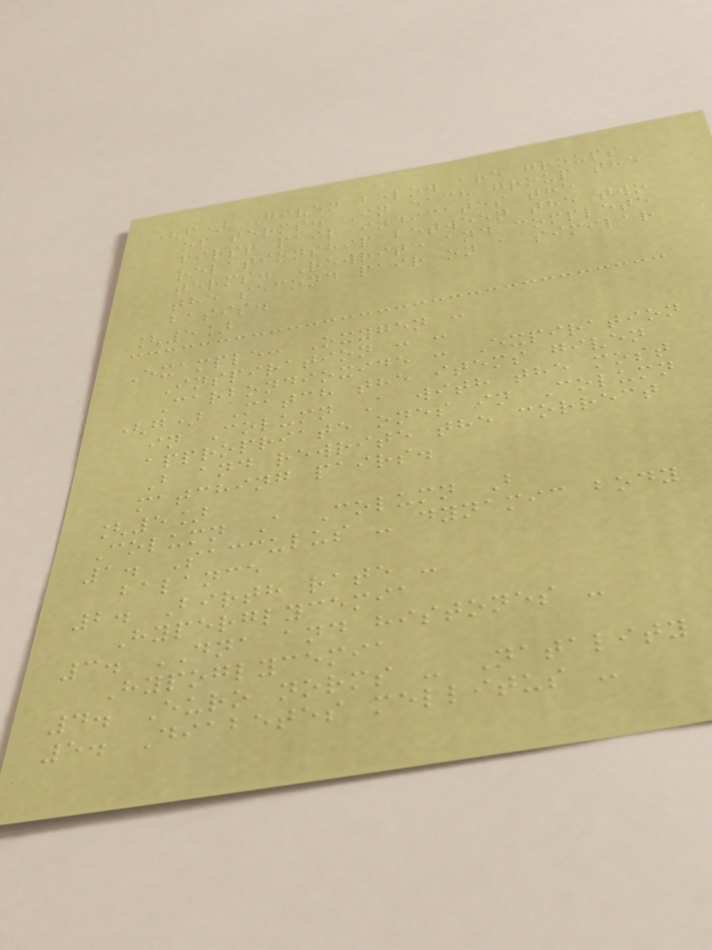(f) Given below are groups
of terms. In each group the
first pair indicates the
relationship between the two
terms. Rewrite and complete
the second pair on a similar
basis.
[5]
Example: Oxygen :
Inspiration : :
Carbondioxide : Expiration
(g) Match the items given
in Column A with the most
appropriate ones in Column
B and rewrite the correct
matching pairs.
[5]
Column A Column B
1. Sacculus - dynamic body
balance
2. Birth rate -
Hyperglycemia
3. DNA and histones -
Hypoglycemia
4. Euro norms - Natality
5. Diabetes mellitus -
